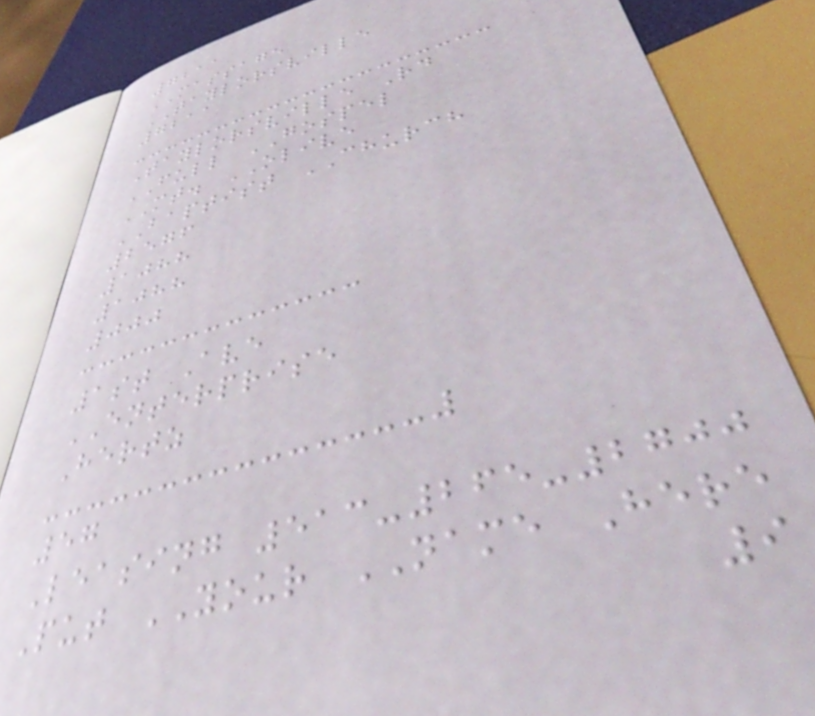7211
MASSAGE
TAYLORSVILLE
7211
Taylorsville Rd
FULL GOSPEL
MT. OLIVE
BAPTIST CHURCH
2576
1088
1088
000
1st Ave
ENTERPRISE
Hertz
57
Leasing 513-265-2700
Put YOUR NAME Here
9
